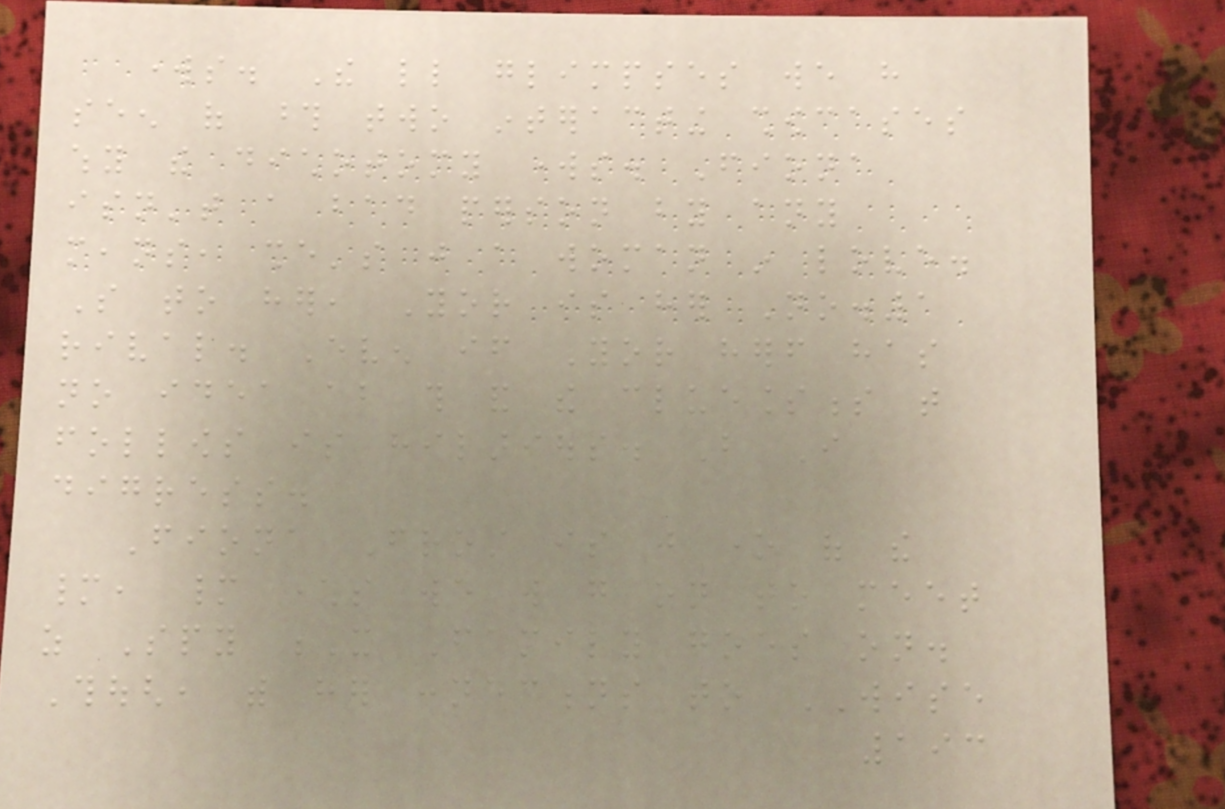works. The little glimpses we have
seen of those two interacting showcases
why the dichotomy works. Fiona
isn't a bad person by any
means, she's just a woman in love.
So to her, Yor is her No.1
rival. Even if Yor herself has
no idea about this and the cluelessness that
follows is hilarious. But I
digress.
Fiona Frost is just one of the
many, many characters we will go on to meet
as Spy X Family goes on.
Though, with her connections to WISE
193
